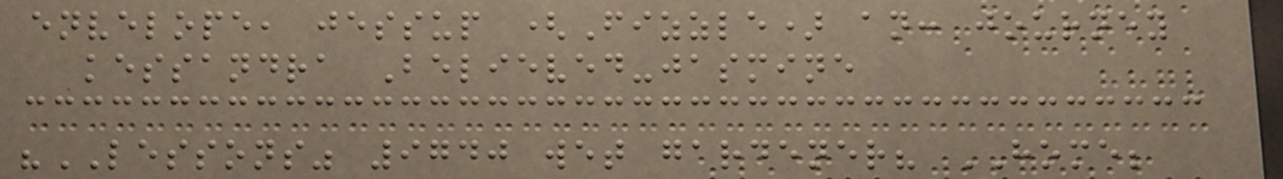envelope, jessup (Fizzle) an: journey
kessandra Believed-jasmine
"LESSONS" 9740 wet gardener? HOME;
